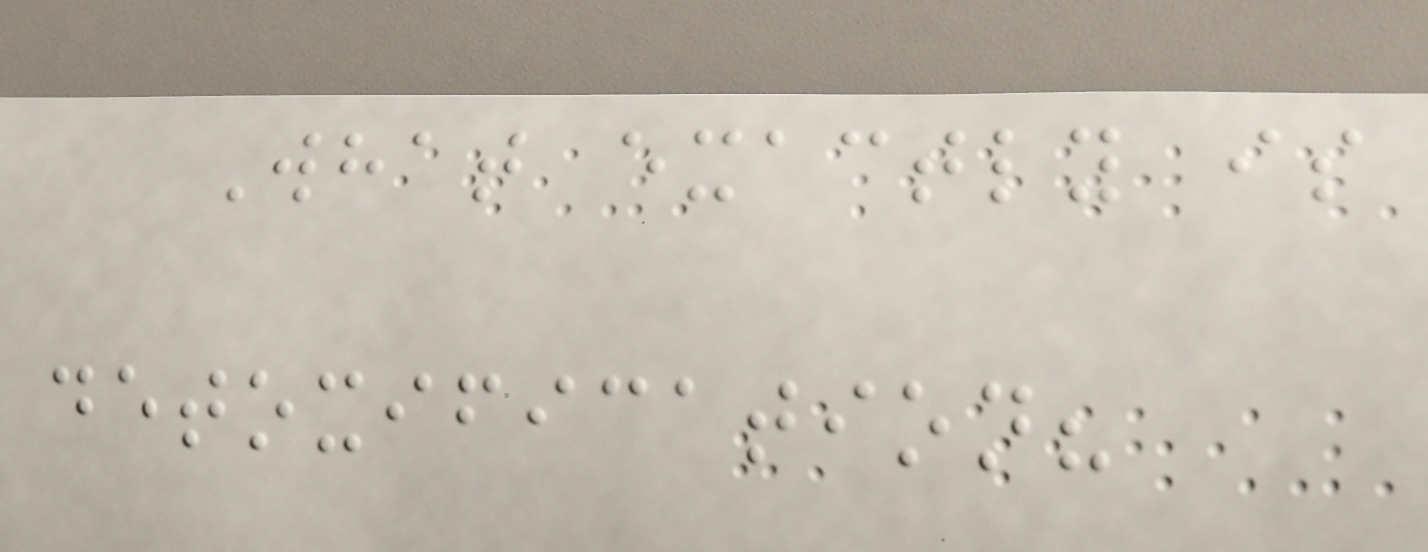What exactly is
detoxification?
